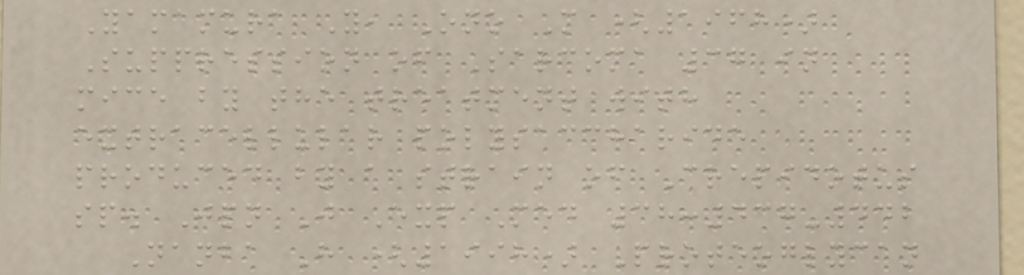Yamamura Y, Ono M (1968)
Suppression of Sarcoma 37 in
mice by the treatment with
extracellular polysaccharide
produced by a strain of Crepidotus
sp. Jpn J Exp Med 38:437-442
Nanba H (1998) Proteoglycan
